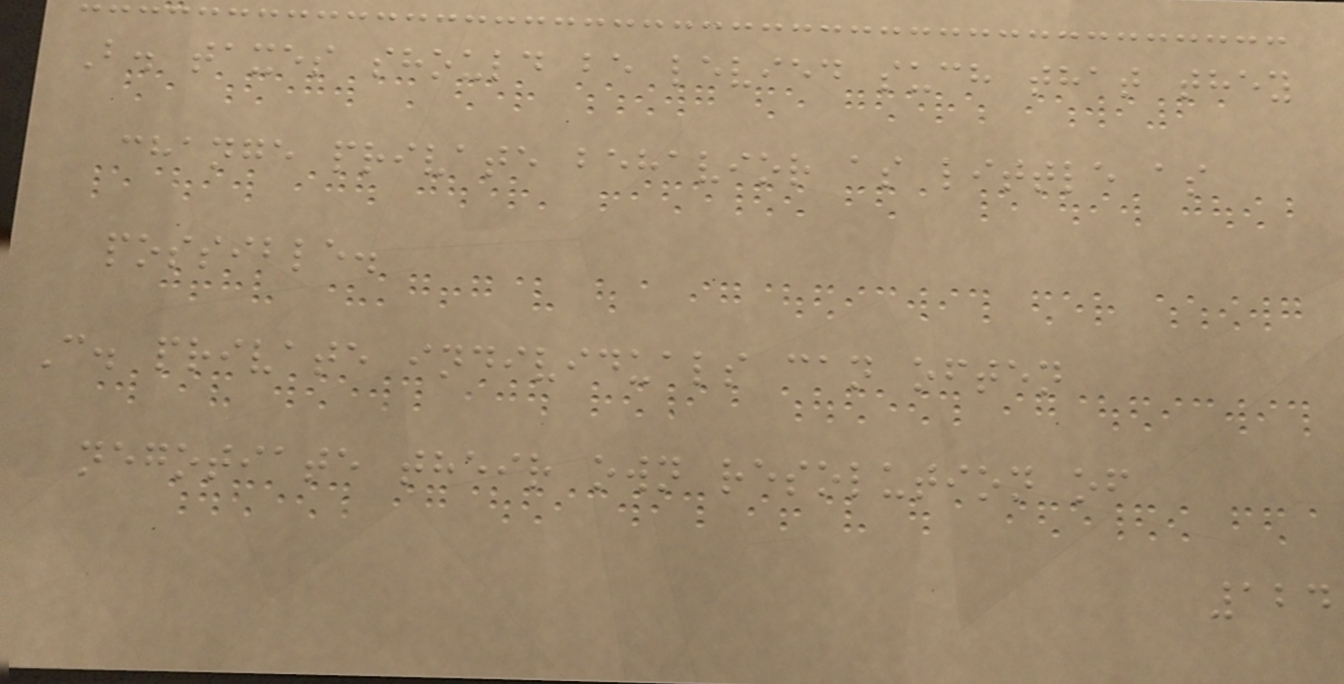B. taxes should be levied such that they
change private behavior as little as
possible.
C. private individuals can often
negotiate their own resolution of
124
